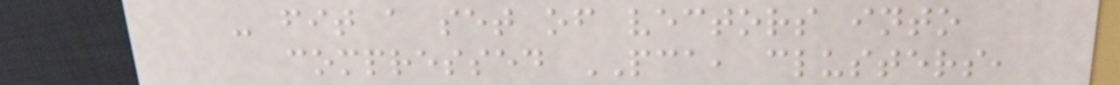- fit a set of vectors into
compressed PCA, clusters,
